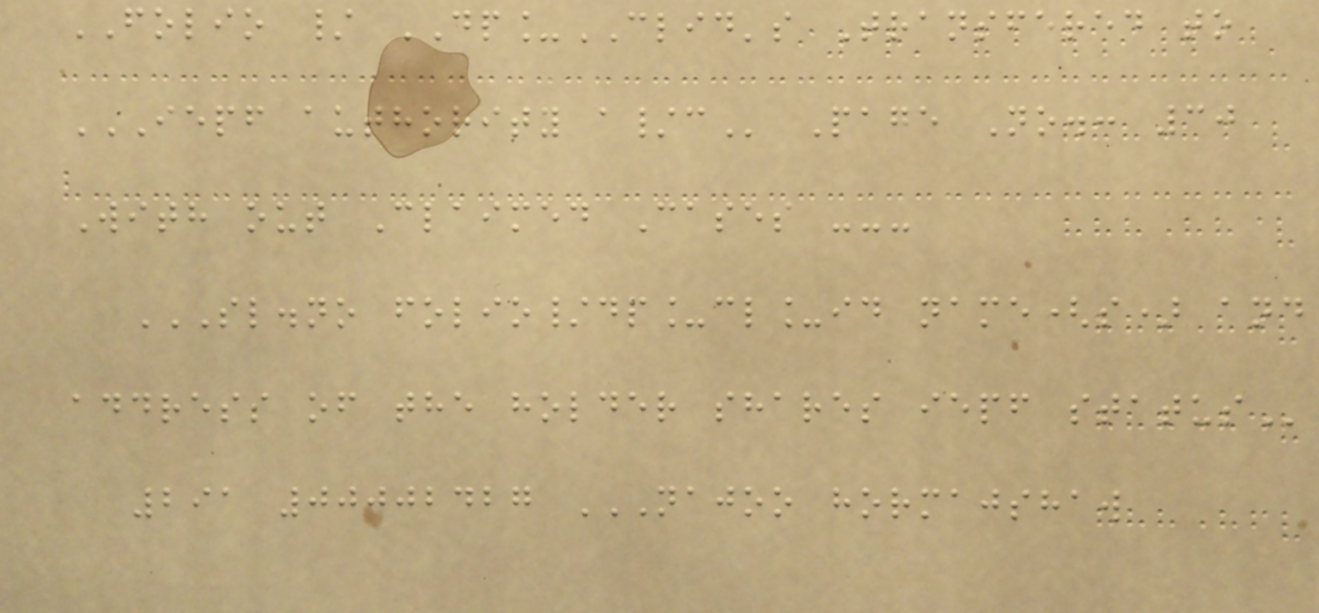FOLIO / DP_CLID's Transfered to
IEPF AUTHORITY A/C Page No.: 30
With out Claimed Cases ---
SL.NO FOLIO/DP_CL_ID NAME(S) AND
ADDRESS OF THE HOLDER SHARES IEPF STATUS
291 00002427 NAJOO HORMAJSHAW
